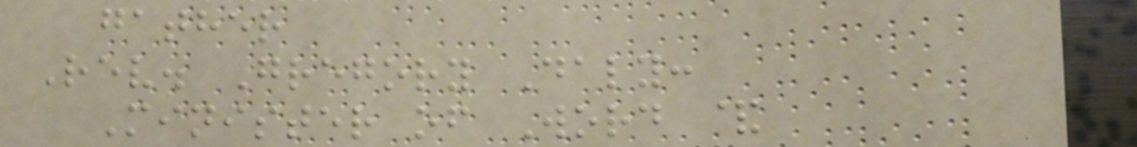gather
Rev. Gregory Daly:
Minister of Word &
